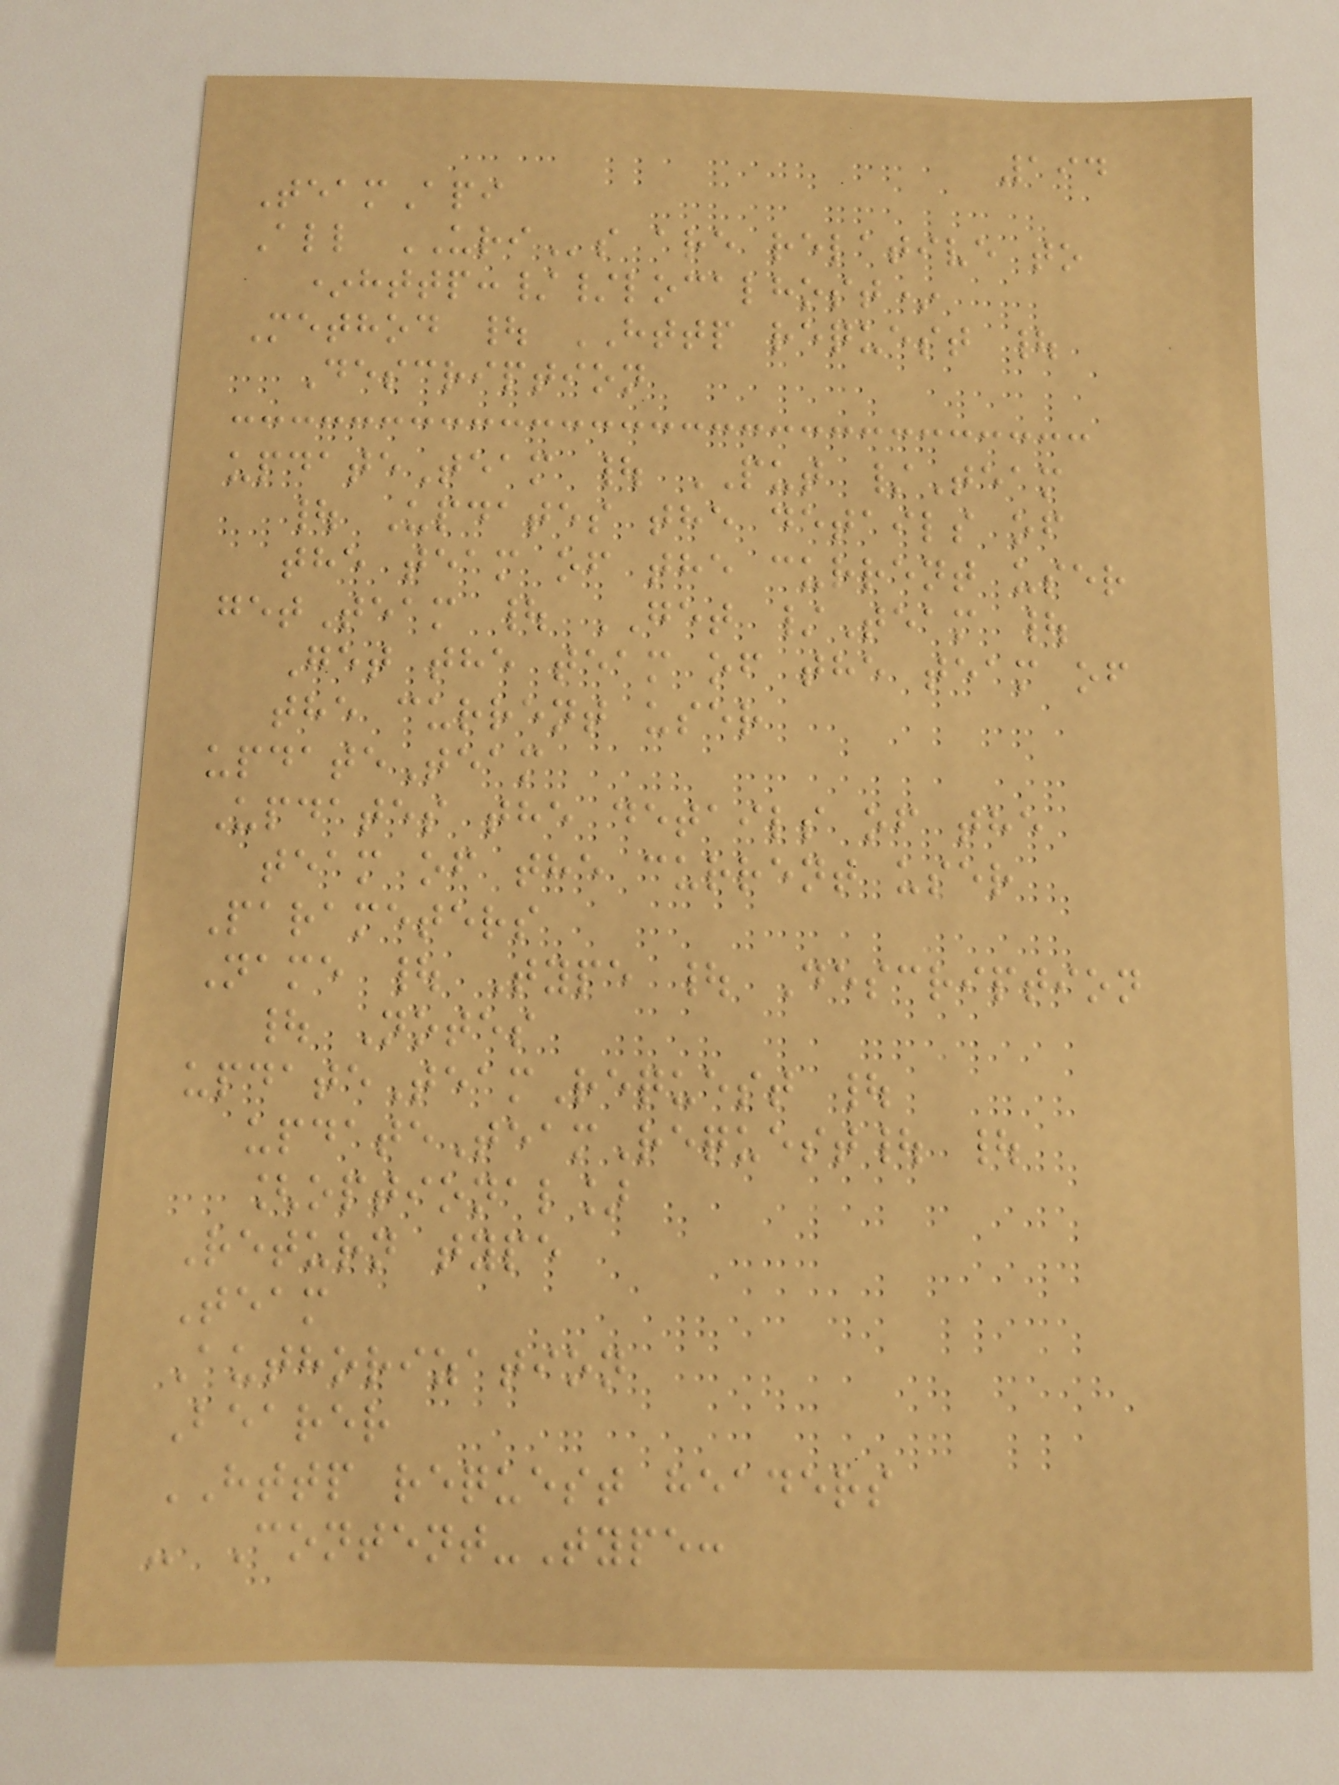194
TeamApi
All URIs are relative to
*http://localhost*
Method | HTTP request |
Description
updateTeam | PUT /Team
| Updates the details of
the team of the current user
getTeam | GET /Team |
Get the team of the team of
the current user
updateTeam
Updates the details of the
team of the current user
Parameters
Name | Type | Description
| Notes
updateTeamRequest |
updateTeamRequest| |
[optional]
Return type
Team
Authorization
Bearer
HTTP request headers
- Content-Type:
